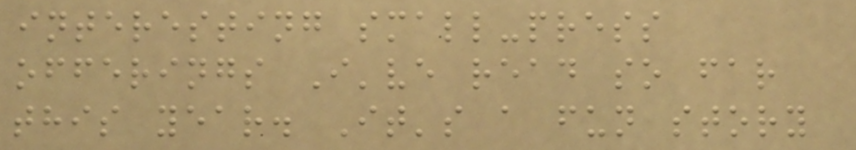interesting small-press
offerings I've read so far
this year. It's a fun story
